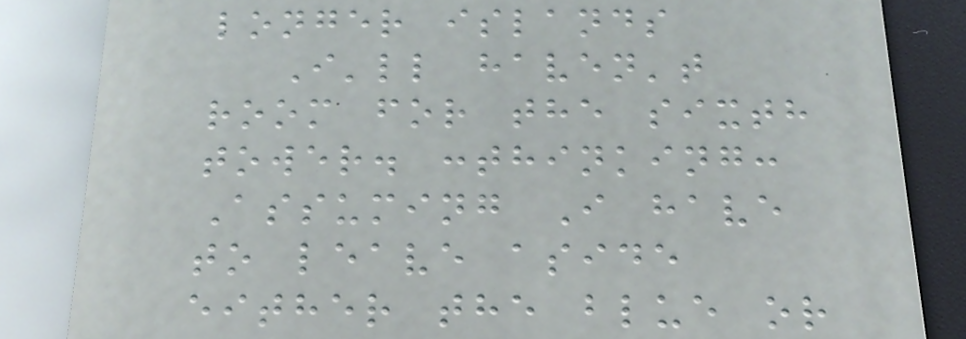longer islands
I'll haven't
room for the sixth
tower. :thinking:
Assuming I have
to leave aside
either the blue or
